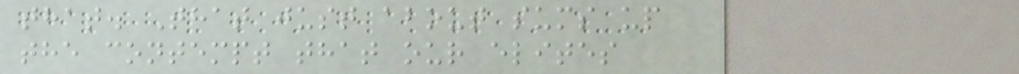that. That just about sums up
the contempt that our elites
